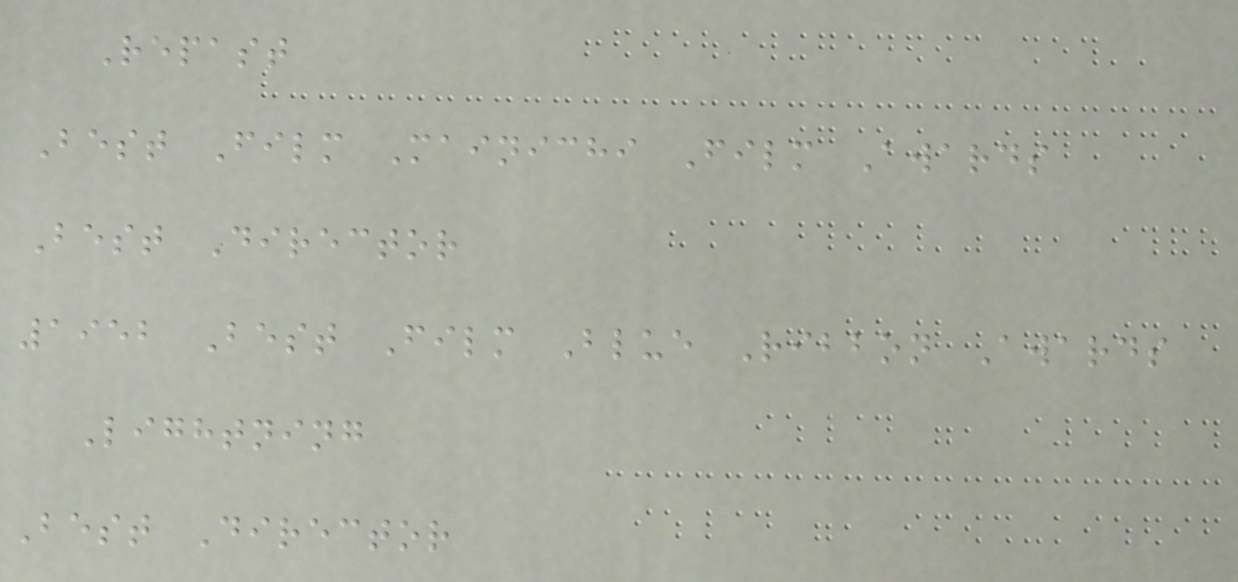Repast
Best Film Mainichi Film Awards
Best Director
1952 Best Film Blue Ribbon Awards
Lightning
Best Director
